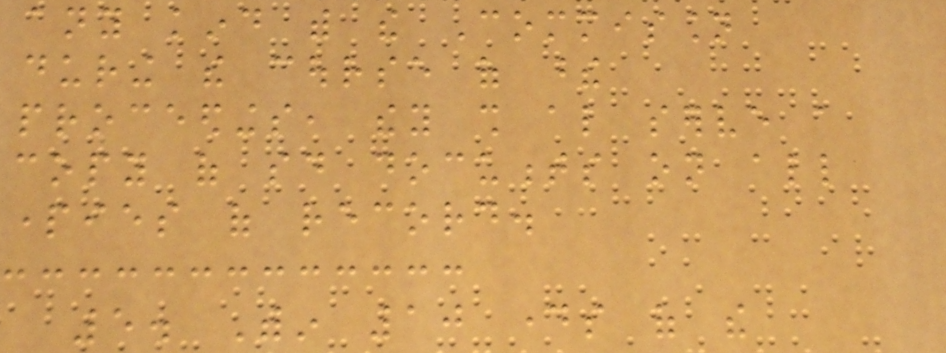any kind with the Commission
during the course of these
proceedings, they shall also serve a
copy of said documents on all
parties of record.
5. Within 10 days of the
